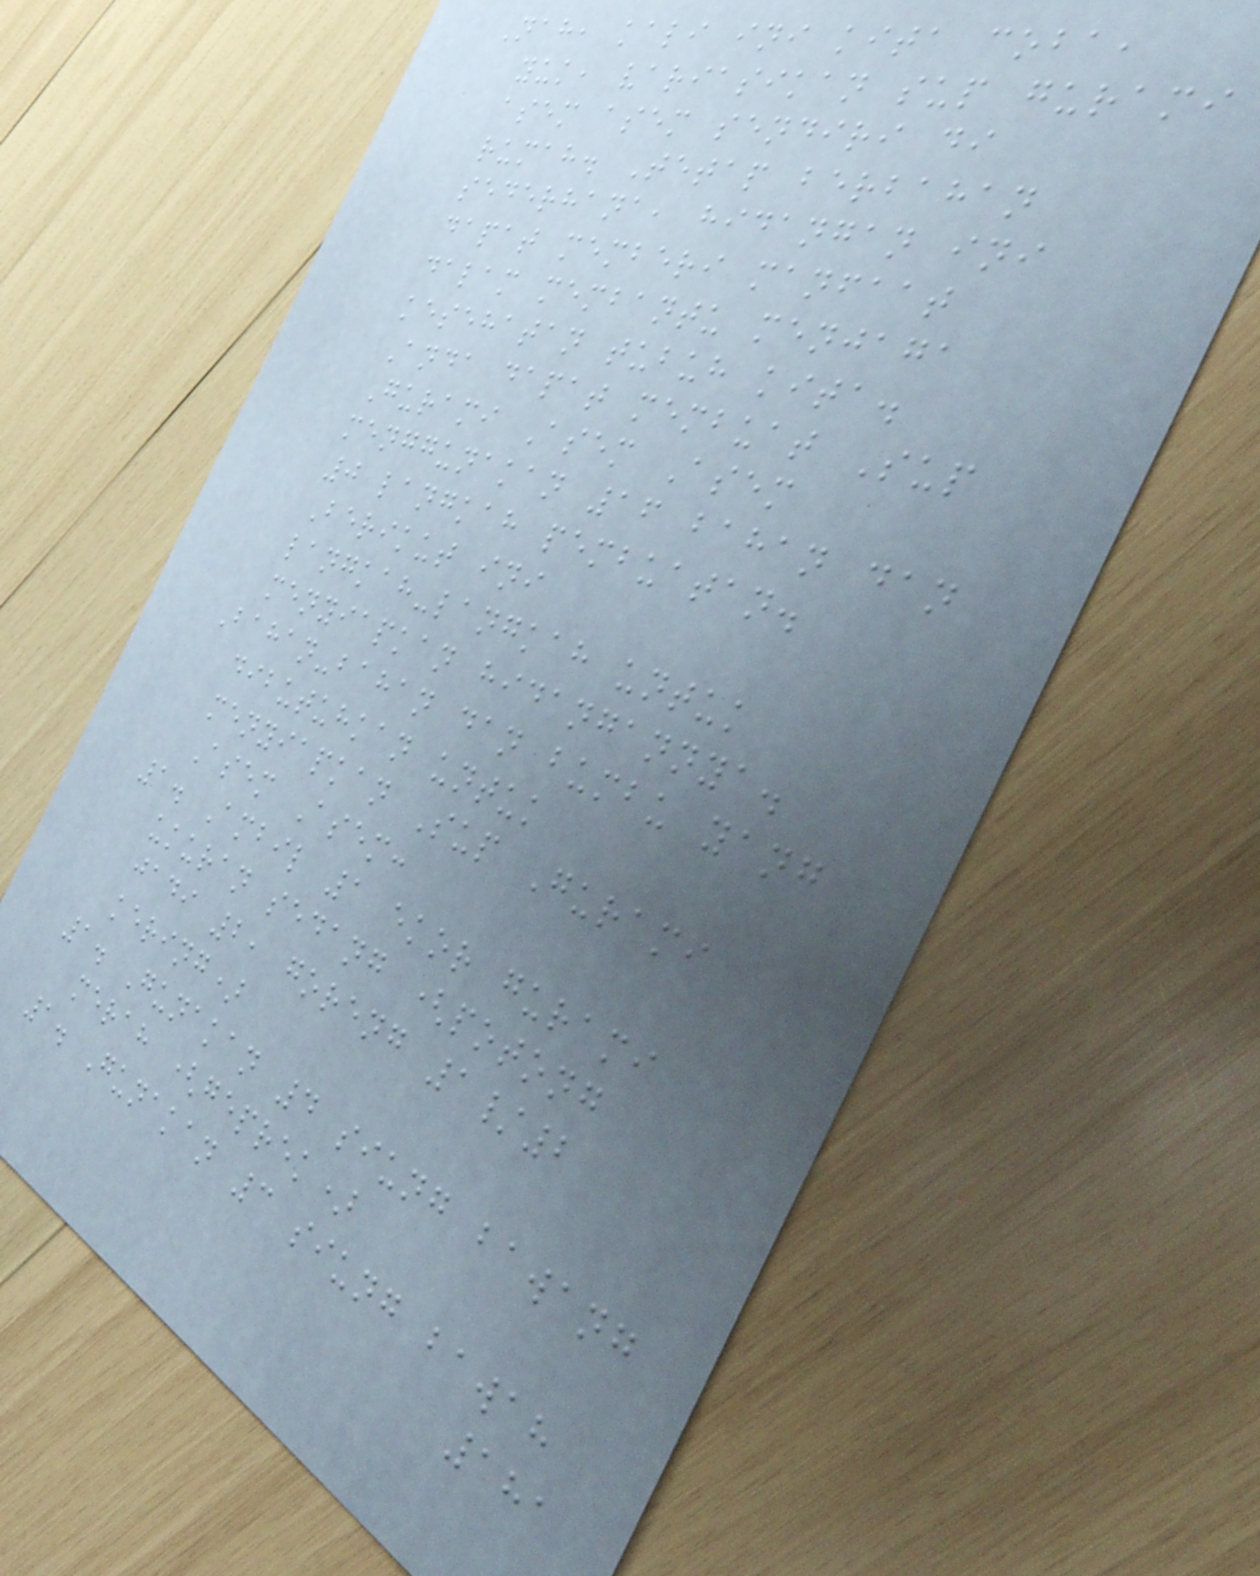Nah, kali ini kita coba,
yuk, variasikan sup gurami
asem asem sendiri di
rumah. Tetap berbahan
sederhana, hidangan ini
dapat memberi manfaat
dalam membantu menjaga
kesehatan tubuh kita.
Anda dapat membuat Sup
Gurami Asem Asem
menggunakan 16 bahan dan
0 langkah pembuatan.
Berikut ini
langkah-langkah untuk
menyiapkan hidangannya.
Bahan-bahan dan bumbu yang
dibutuhkan untuk
menyiapkan Sup Gurami
Asem Asem:
1. Ambil 1 ekor gurami
ukuran sedang (potong
jadi 2, goreng 1/2
kering)
1. Gunakan 4 siung bawang
merah (geprek)
1. Gunakan 3 siung bawah
181
